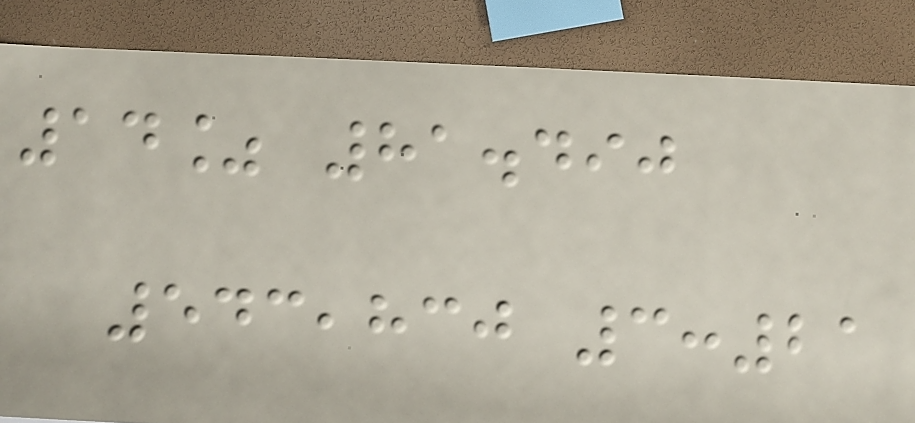14% 81.490
543,830 3:21
